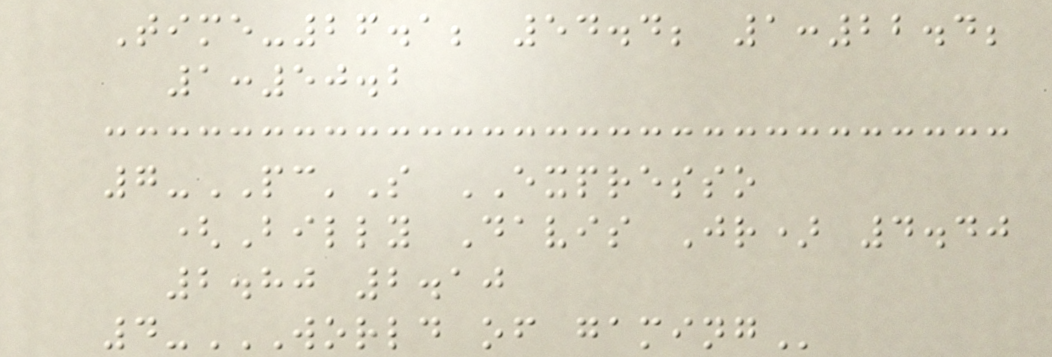Time-26.1; 54.4; 1:22.4;
1:50.2
7-PC'S EXPRESSO
(Billy Davis Jr) 4.40
2.80 2.10
4-WORLD OF GAMING
